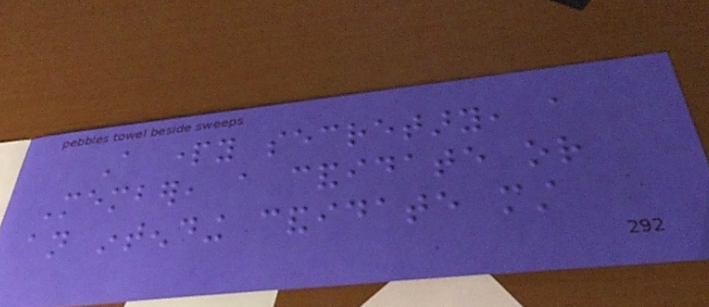A party secretary, a
Member, a candidate or
an intending candidate must
